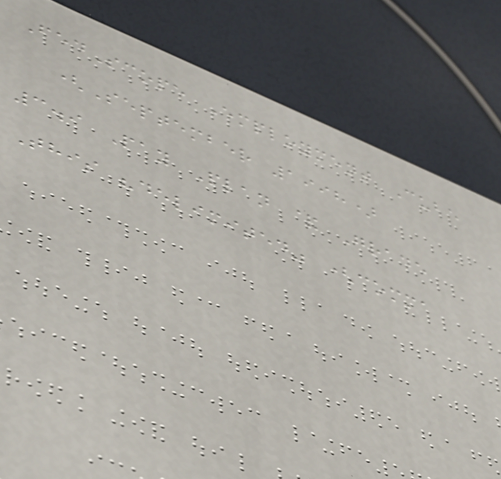FedScope Employment Cube
(September 1998)
3.9 Pay Plan & Grade
This "delimited" (comma
